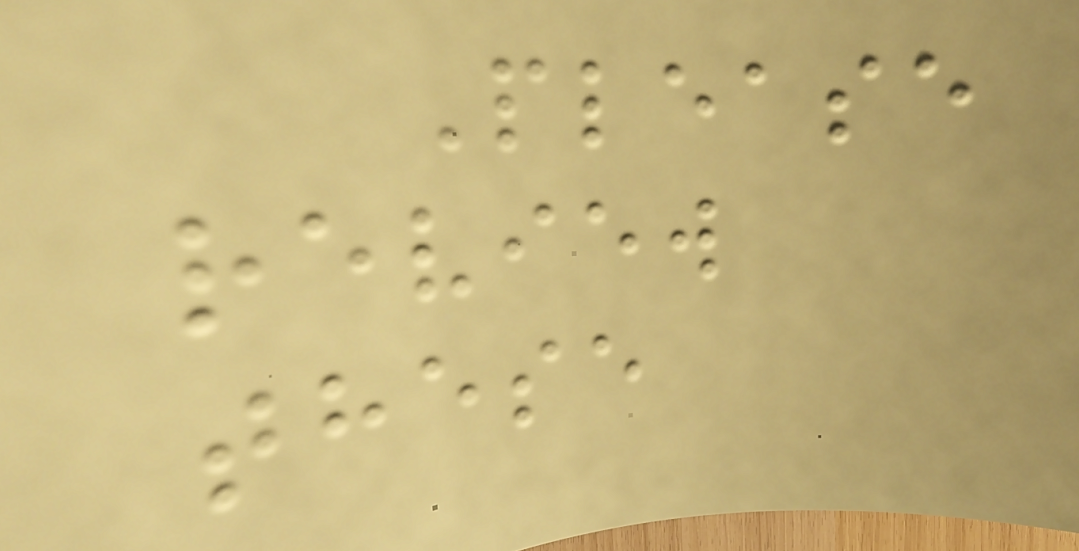Please
review
these
